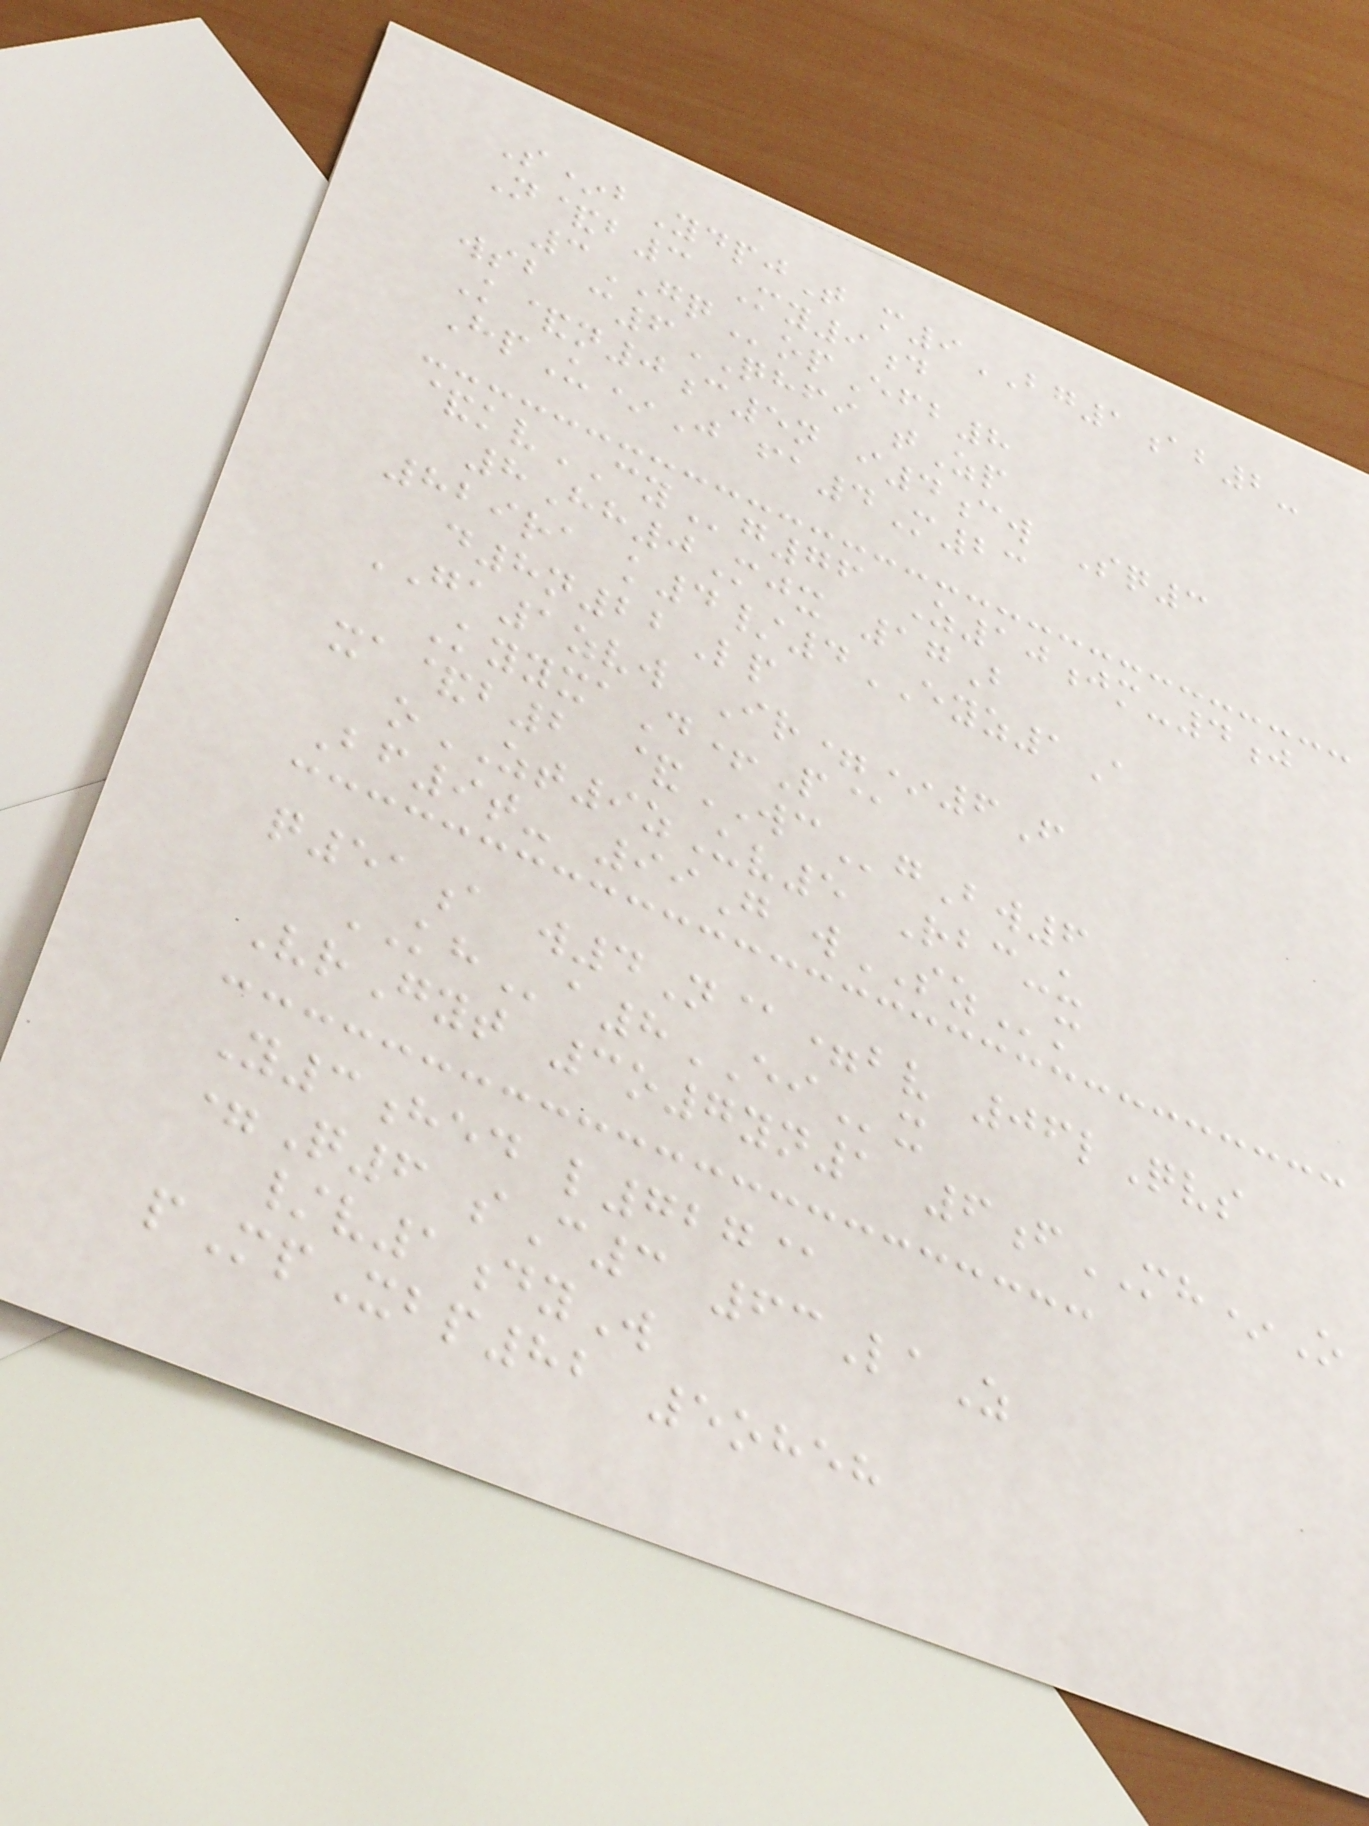S*bYdpjT m9BG1ab2-
N&b3 My9d
3GQopEfb8
wsb c6QHFI tZp
K&n0c5n i4cw Sq3
HpU*J fa4M23
&kvCYg76 Z10jm-4j
8Hh0Mjx 17B
829ra k4/4EYZ1A
d8n22Lp
GA1zvw Ir=*6F
KyyxaD+P@
xa&b2 &WCgBw6
oZT9zUv5 Rbc-u
Bf9t- 99G wSZm
q51a w4N@=bv 06lQvs
KHa8EIx
VrGyt 3o7yn1 6fMH*O
Y3hed l727@
=Q6 sC3 63LaZ
/v1dyW
pMpXbp82 5oheh
